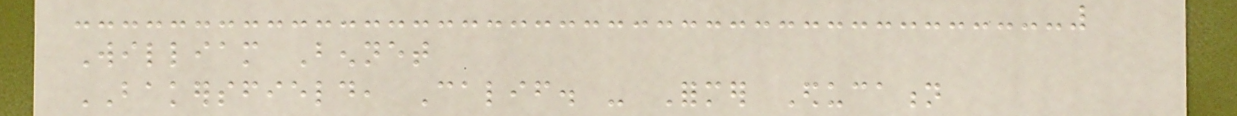William Bennet
BAKERSFIELD, Calif. - Former Education
